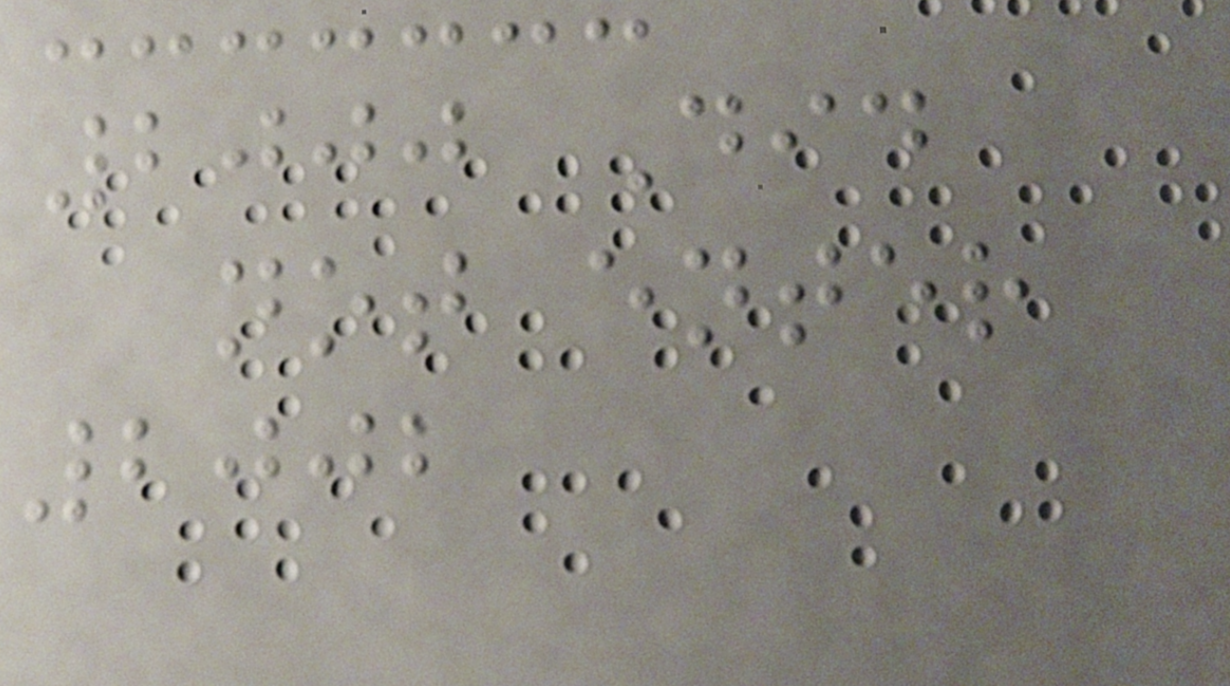2000 Did
not enter
2002
